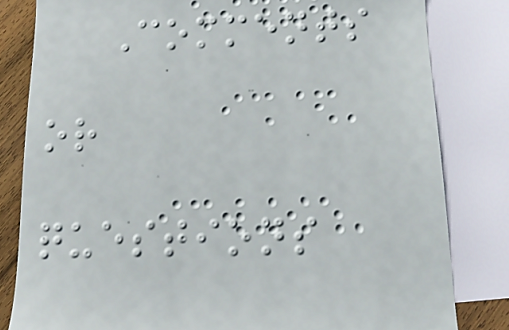Comments
or
questions
